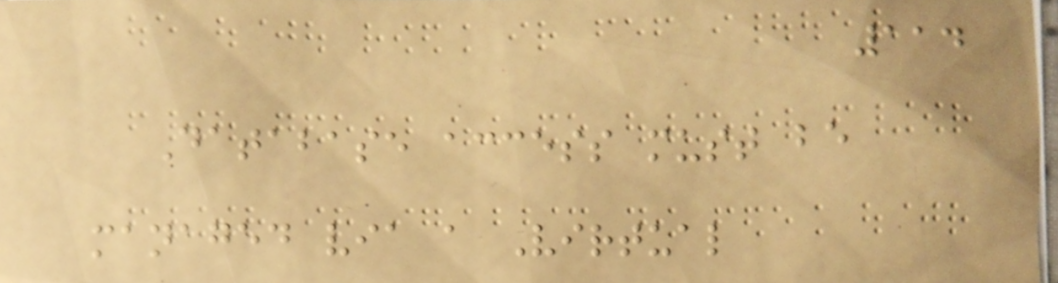114
Database access must be
managed via a Virtual
